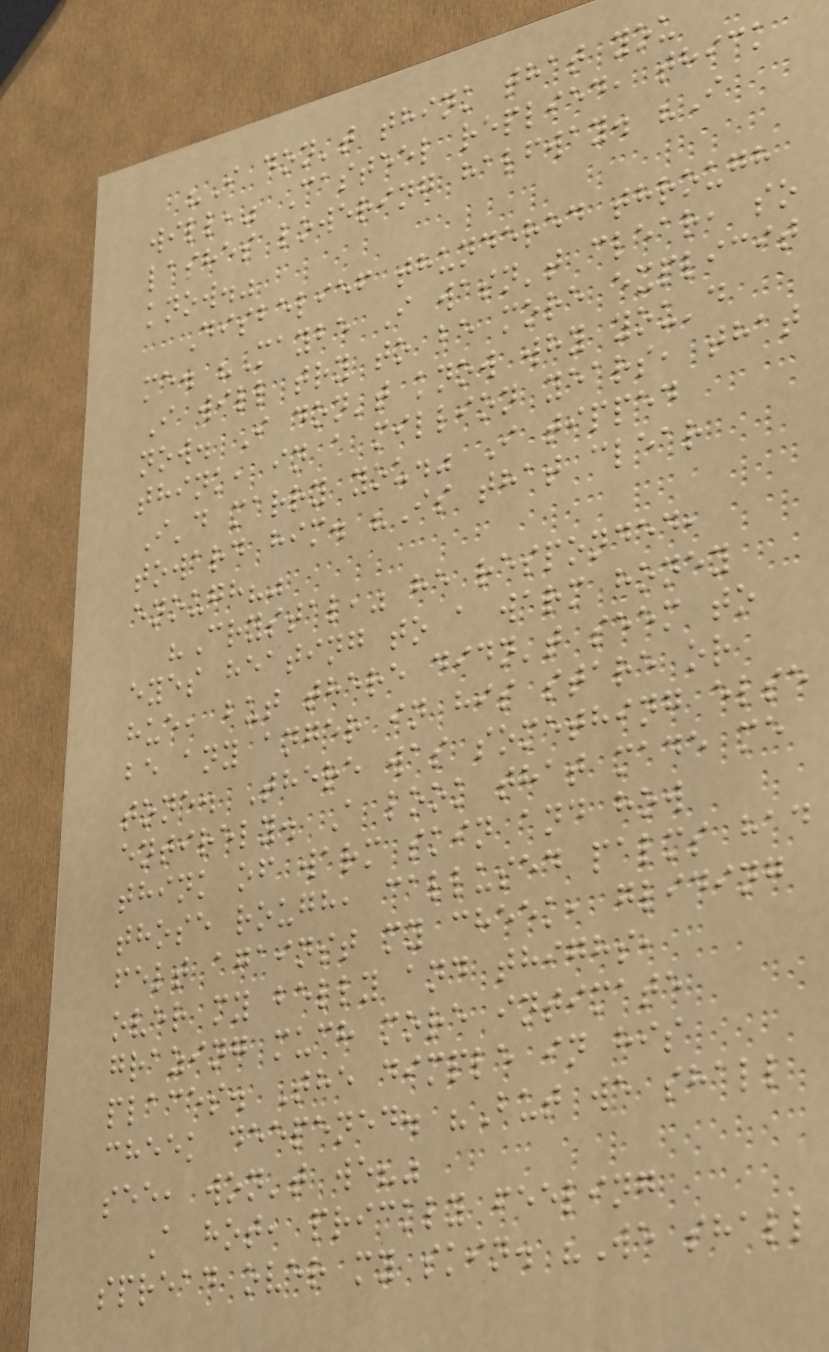"I don't think that you
will," Casteel replied, thick
lashes lowering halfway. "I
know."
Disbelief thundered through
me. "Maybe I wasn't clear, so
I will try to be more explicit
now. I don't know why you'd
think, in a million years, that
I'd marry you." I tipped
toward him. "Is that clear
enough?"
"Crystal," he responded,
eyes heating to a warm honey
hue, but there didn't seem to
be any anger in his stare or
tone. There was something else
entirely. A look that made me
think of warm skin and how
those rough, callused palms had
felt against my cheek, gliding
over my belly and thighs,
grazing much more intimate
places. The dimple in his
cheek deepened. "But we shall
see, won't we?"
A hot, prickly feeling
spread over my skin. "We shall
